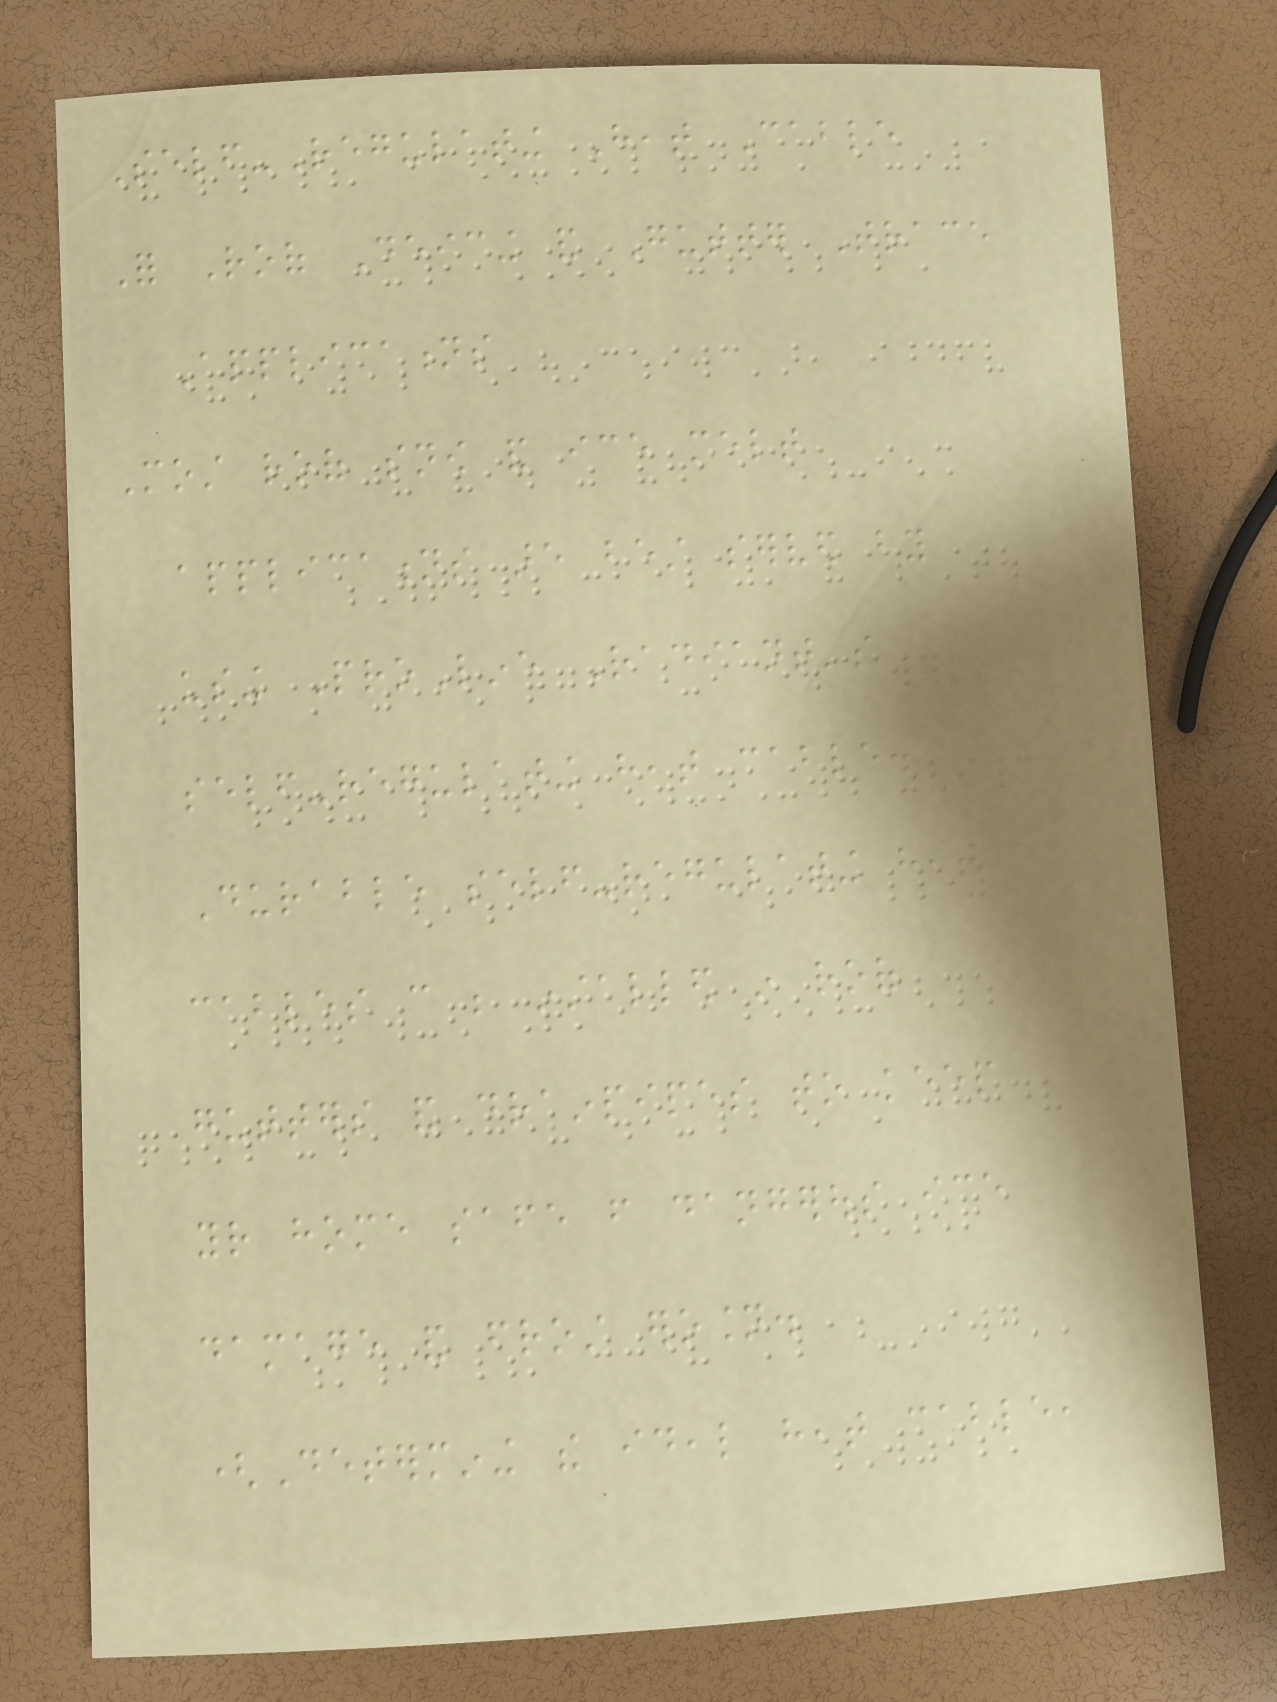Self-Regulating Heat Cable
For Roof Deicing and Gutter Trace
Applications
Most roof snow and ice melt
applications are best served by
using ProLine Radiant's
self-regulating heat cable.
Durable self-regulating heat
cables can be installed in roof
gutters and drainpipes to keep
your home safe from dangerous ice
damage and frost erosion.
(Determining the ideal heat cable,
